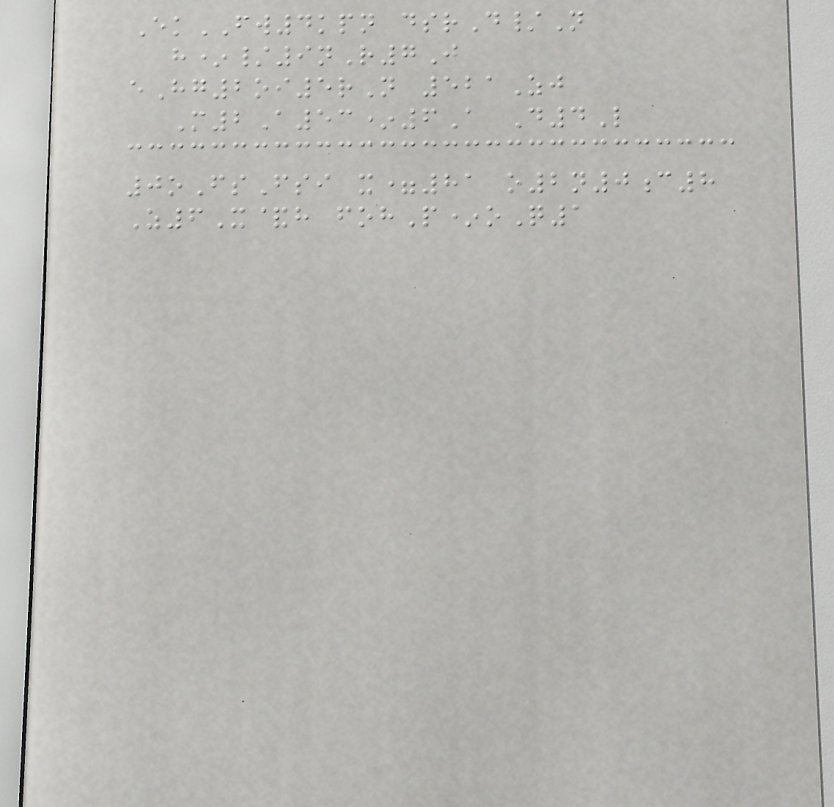EkFW4kpn dsrD/N
h*/9nR7J
eHg2oi5rN 521Zj
M2A53*6A D4L
0oFsFsi x=81 o2n0c8
Z6X&h fohP*oQ1
